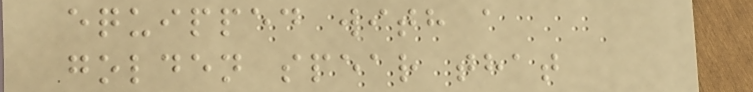equipped with a
golden spear that
